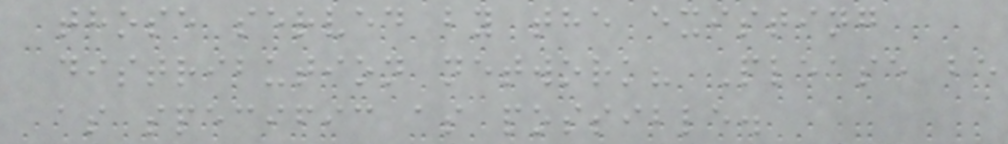those served by the existing
distribution network? Please be
as specific as possible.
